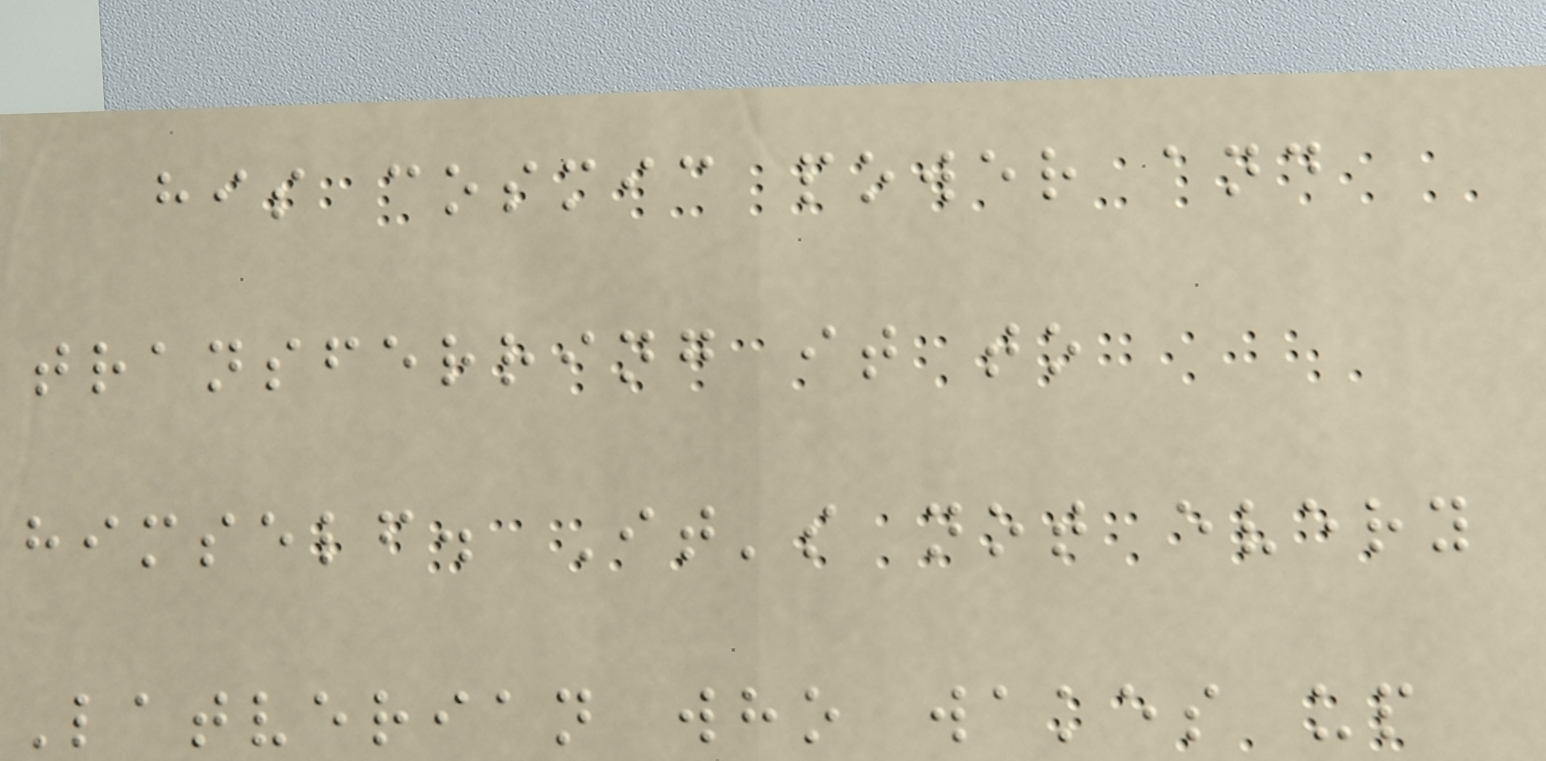his cosmic power and
transferring it to
himself. It's not every
Latverian who wakes up
